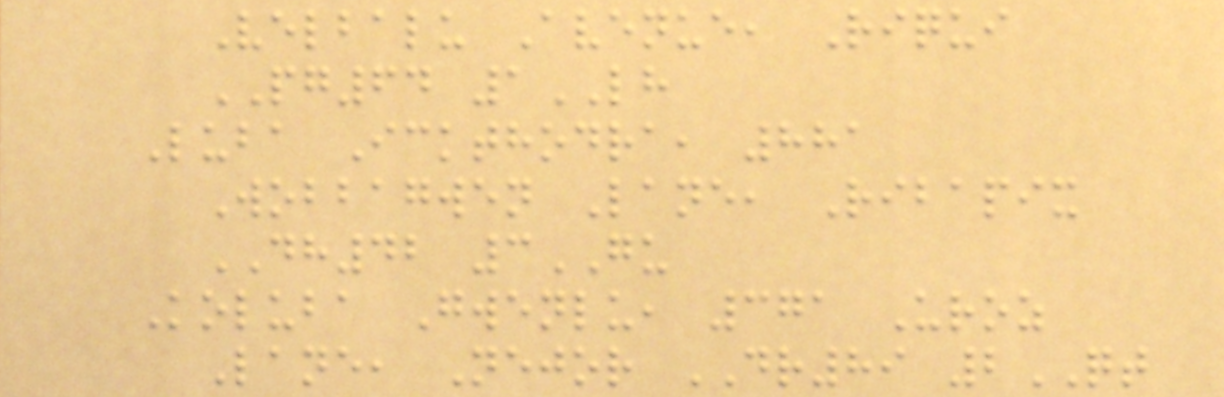Velbalu Avenue, Riqui
PG64 1LH
Luba Ickthodra, 881
Wobbagwen Lane, Ribapix
DH42 3GU
Koluba Gwenlu, 371 Uroz
Lane, Nejor DR89 2QT
